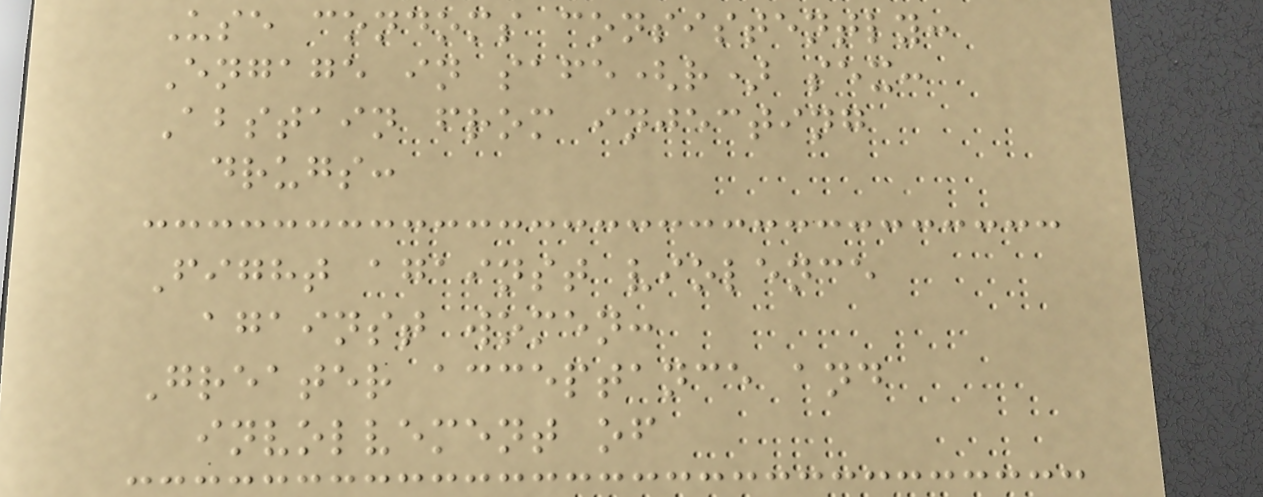Use condoms consistently:
Engage in safe(r) sex:
Abstain from injecting
drugs:
Fight against violence
against women:
Greater acceptance and
involvement of
